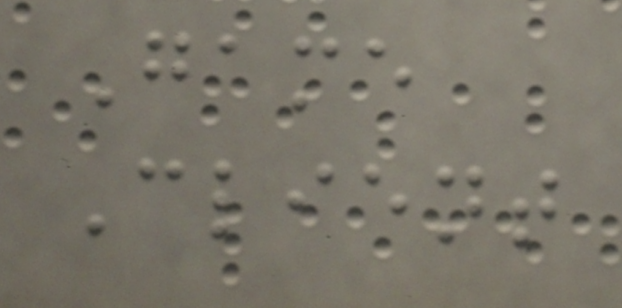Game
Client
